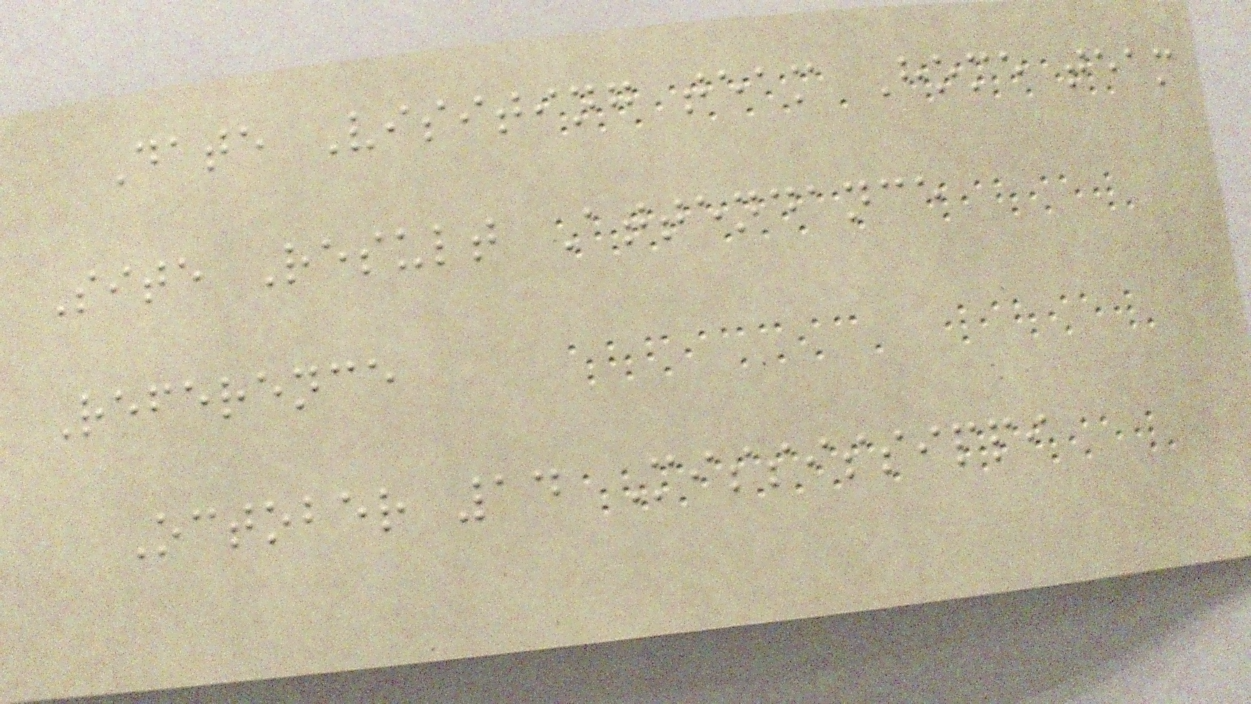Date Visiting team Home team
Site Result Attendance
Reference
October 14 Mississippi
